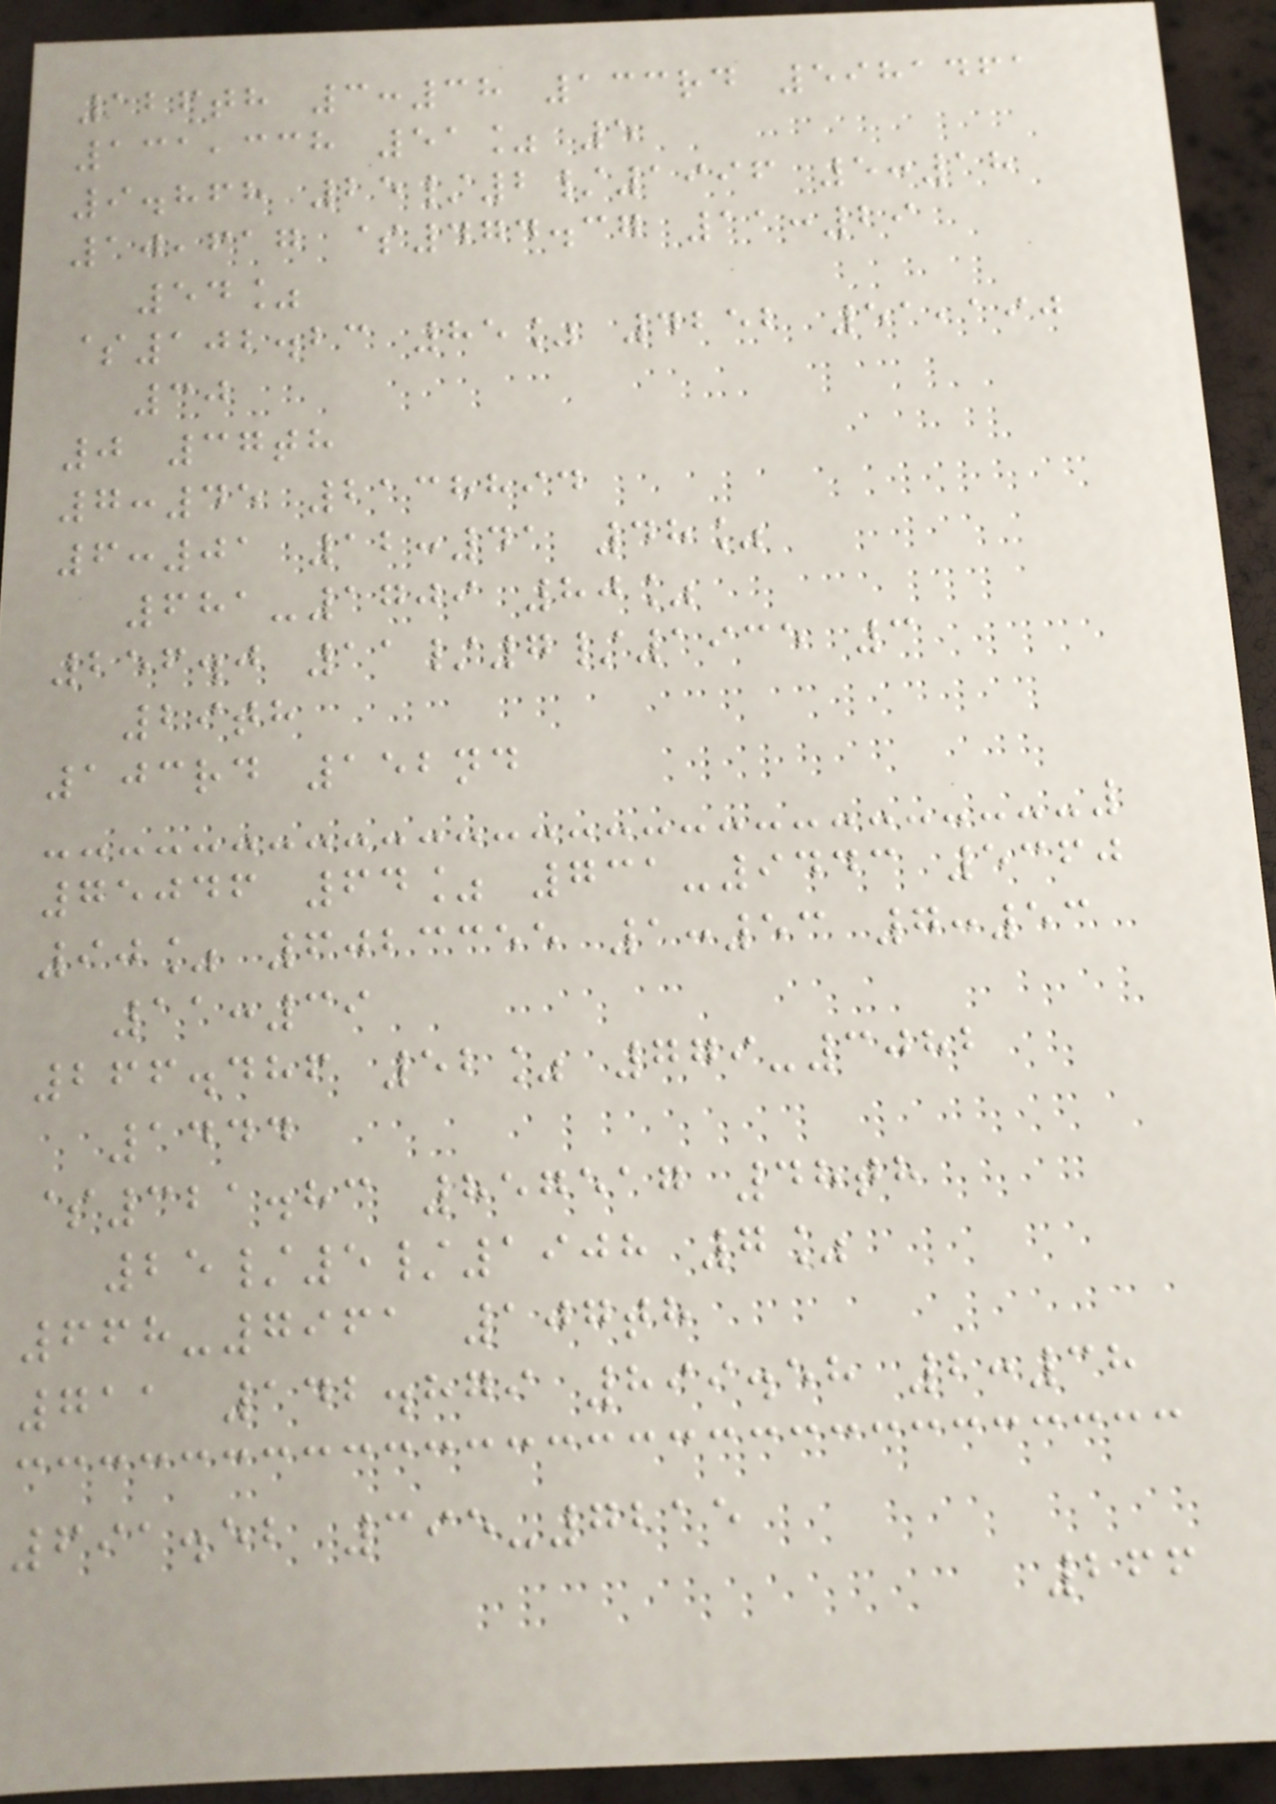126th 3:38 133rd 5981461
131,338 51% 5
9.868 25/2/1996 5:18
10,617 $474.37 11:29
54%
$102.23 85% 4252 51,190
30
0 37th
7:45 2138894
6:01 12:41 48%
681-1709 80%
256.0 11/7/1935 3
29th
103rd 152nd
75046 64% 731-9443 5360
90% 6023355 1:53 7:53
11:39
266.486 52% 779-3082
1444
$321.83 857517 48th
25/5/1908 7%
668-7961 107th
711 142.879 899.58 2:38
691.52 395-7215
266
